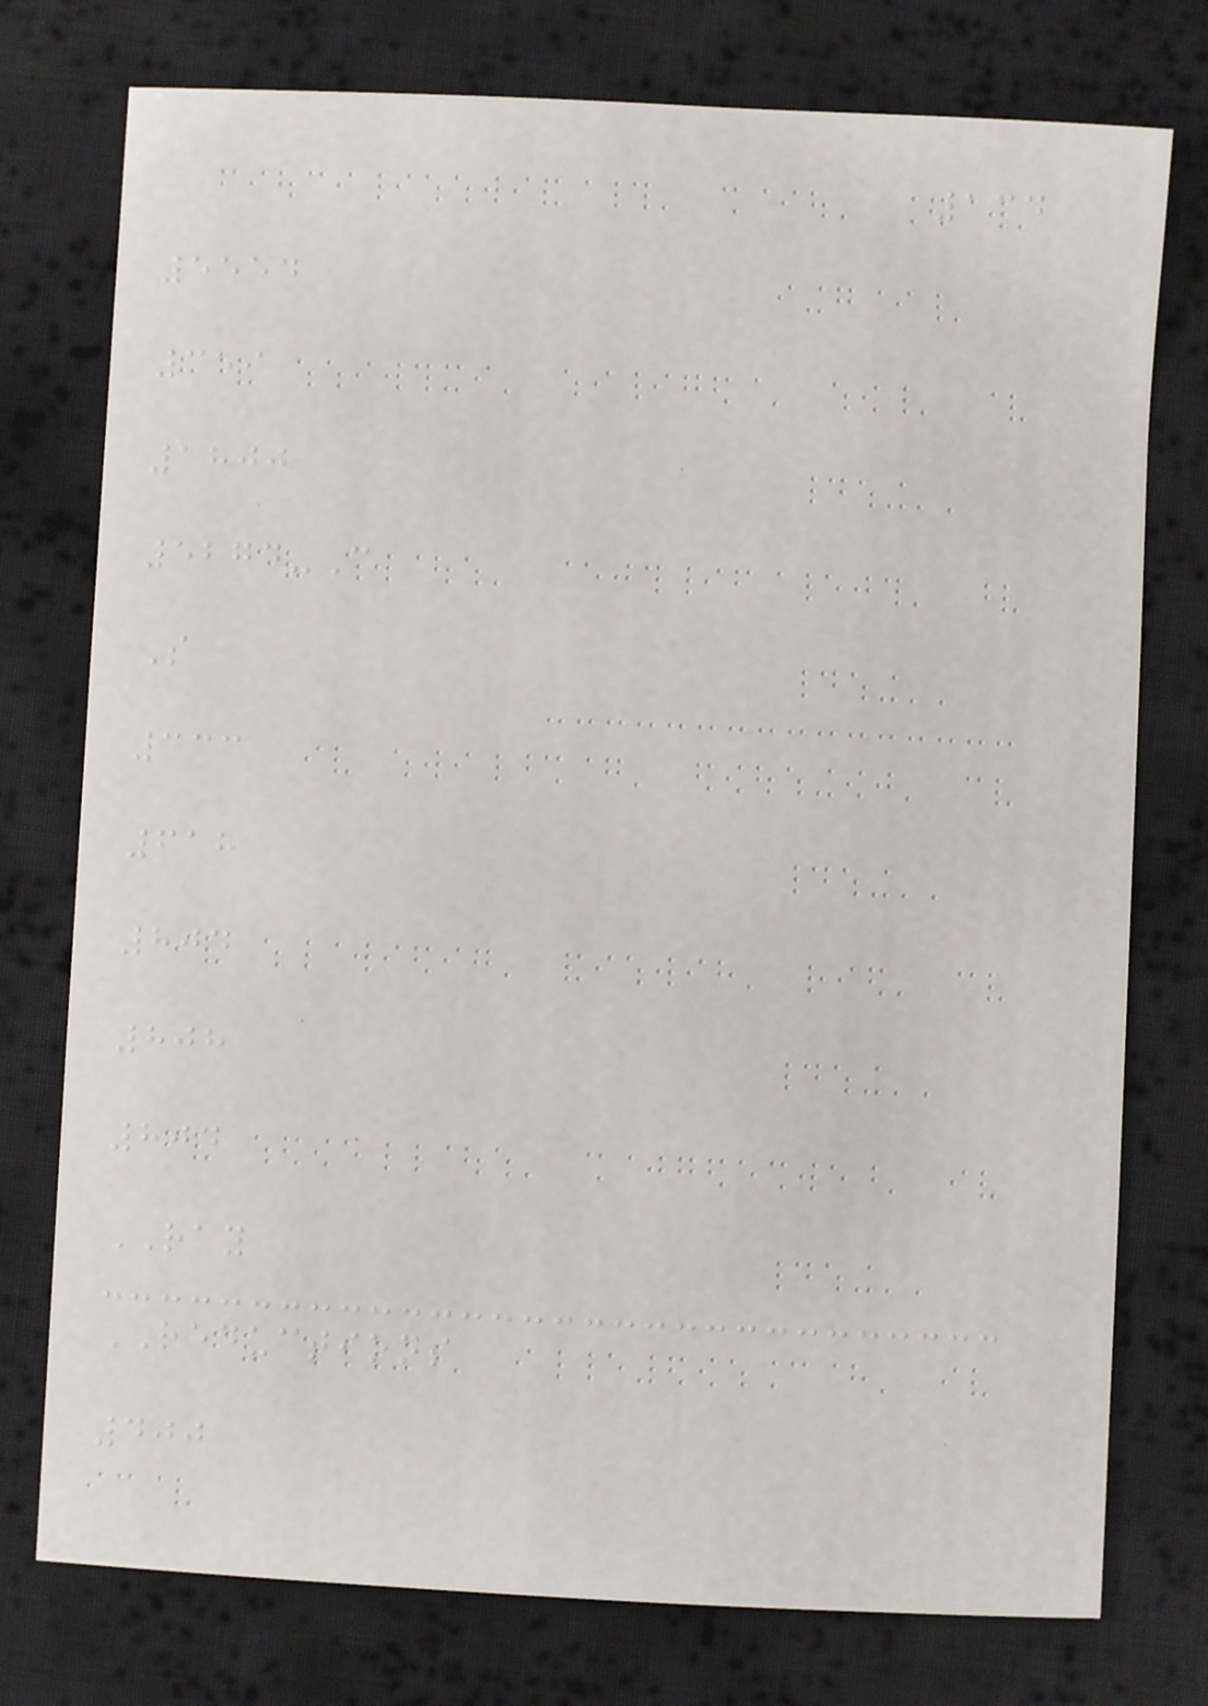134
5554
359
1800
5274-C
S
333
618
804
808
804
RAY
REDUCTIONS
400
